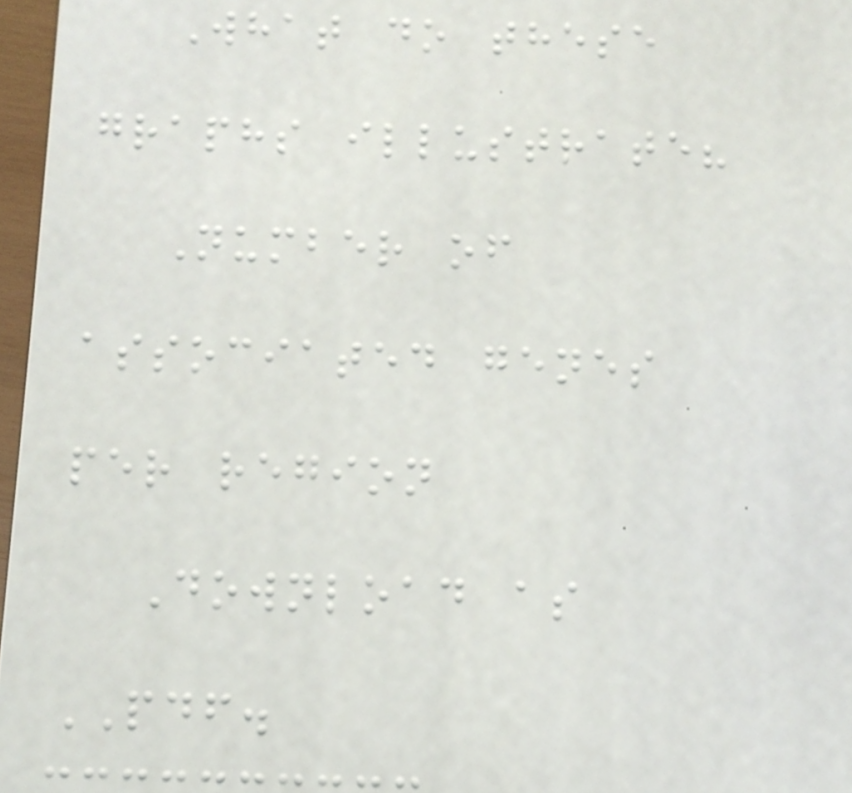What do these
graphs illustrate?
Number of
associated genes
per region
Download as
PDF.
